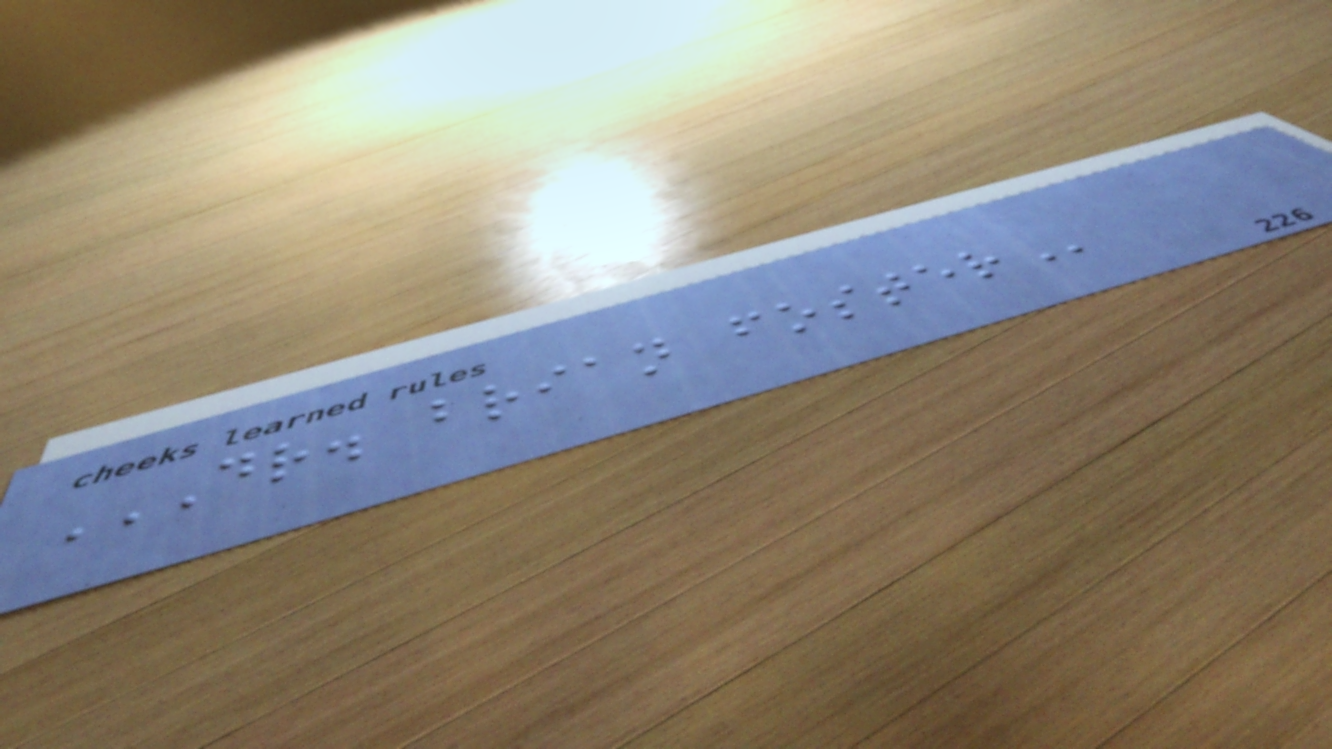DR. BRIAN FOSTER
